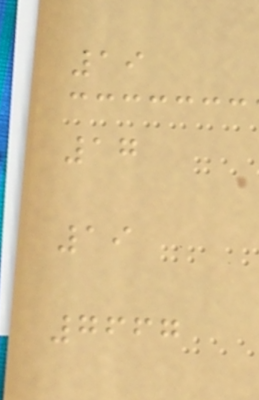19
17
19
7667
